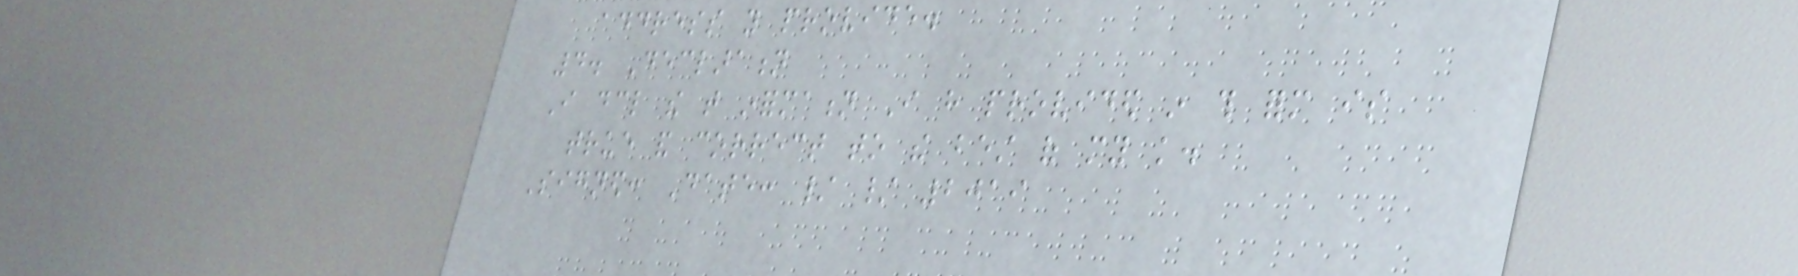address you provide.
4. Declaration
I declare the that information I have provided in this form is
true and correct to the best of my knowledge.
Signed: Date: / / 2019
